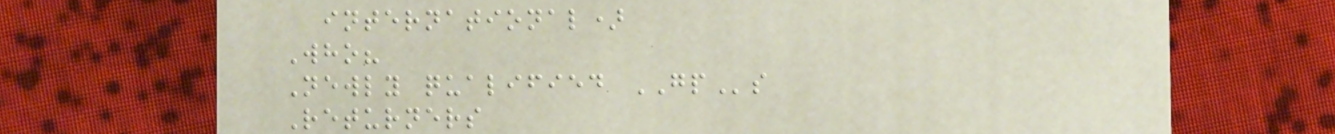international)
Who?
Newly qualified GPs
Returners
